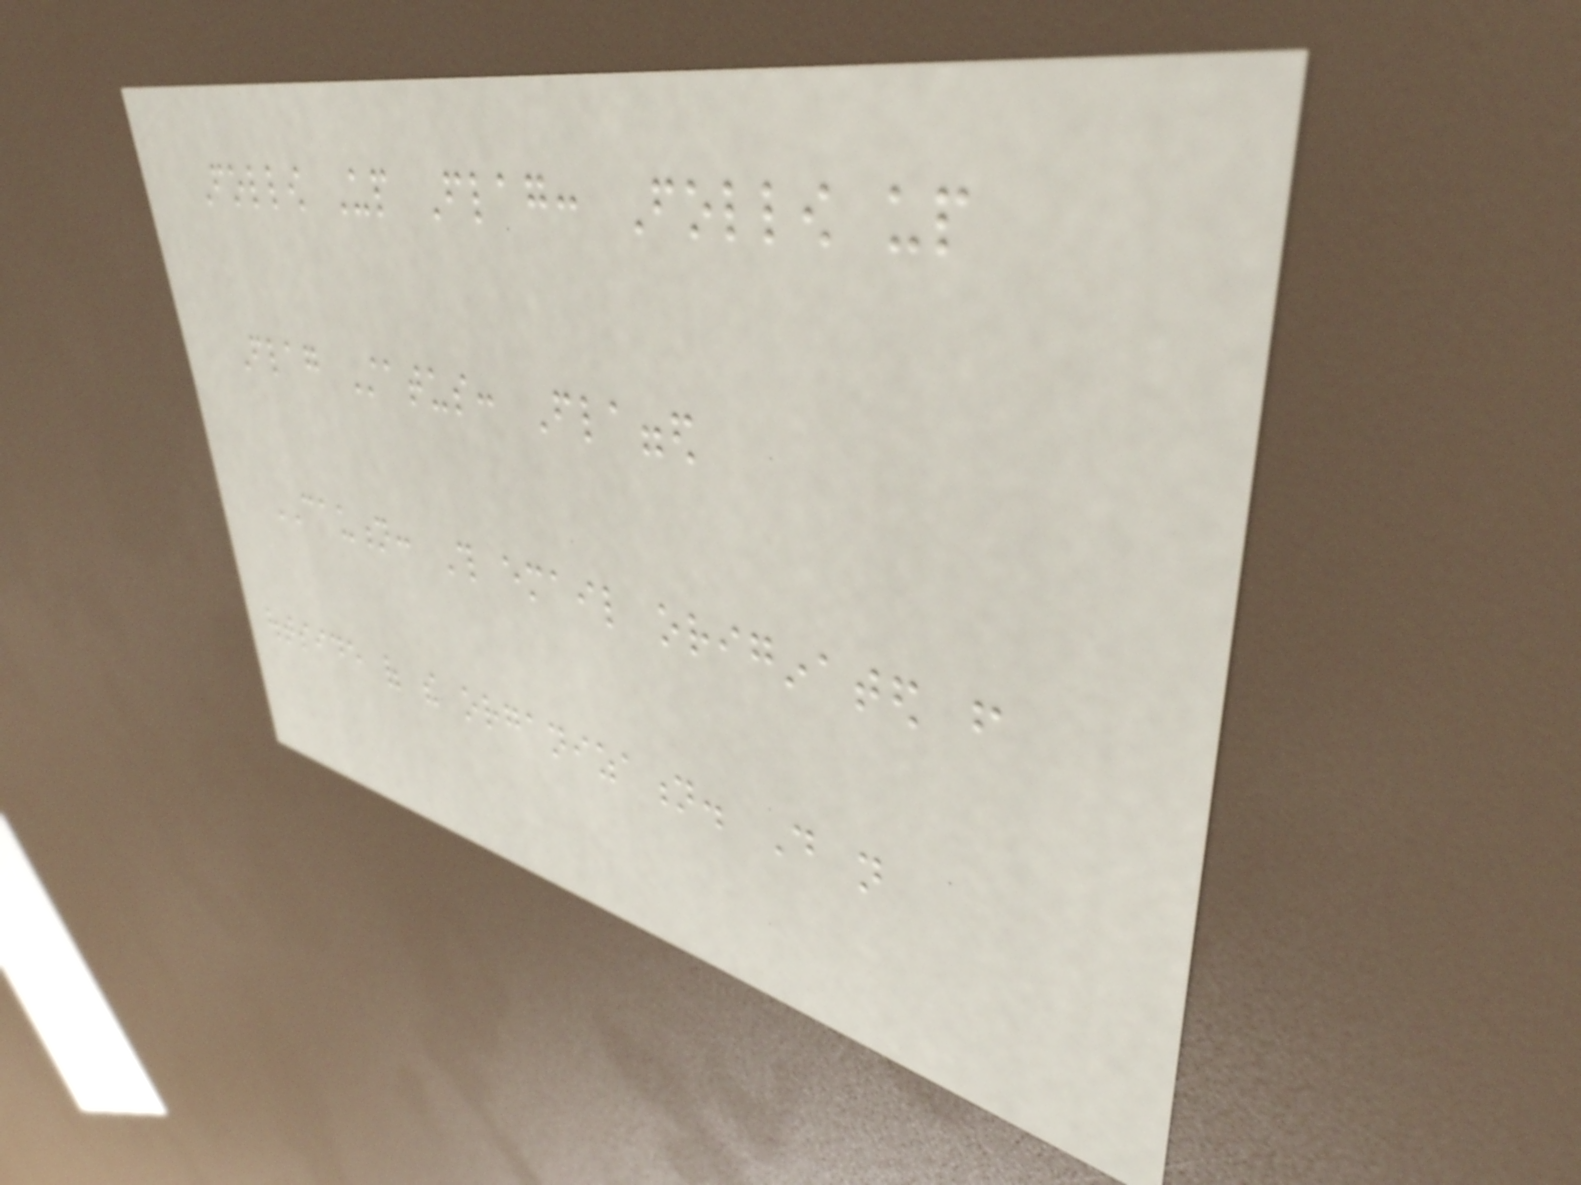Follow Up Flag: Follow up
Flag Status: Flagged
CAUTION: This email originated from
outside of the organization. Do not
